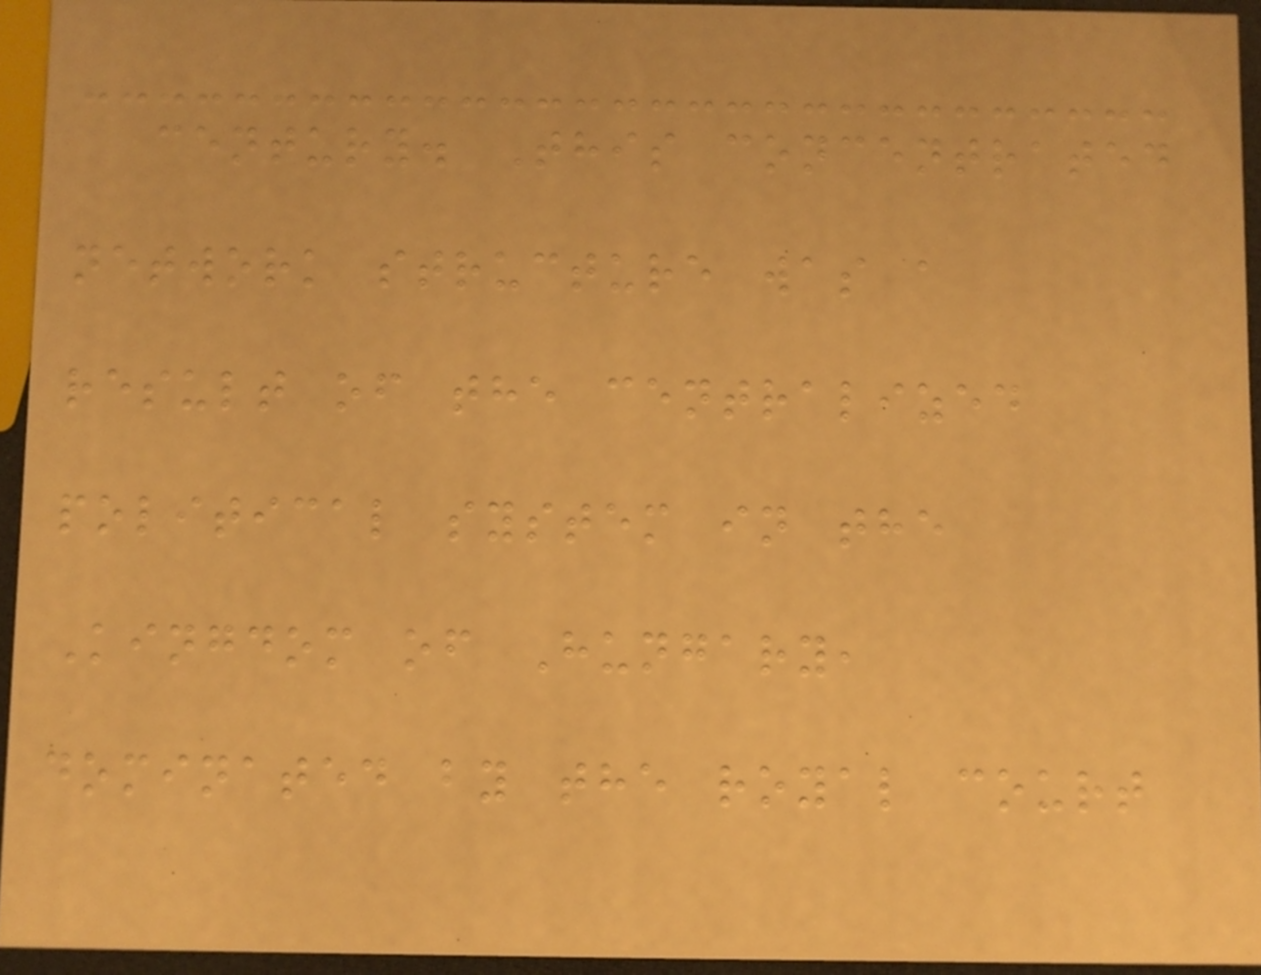century. This concentrated
network structure was a
result of the centralized
political system in the
Kingdom of Hungary,
dominated by the royal court
